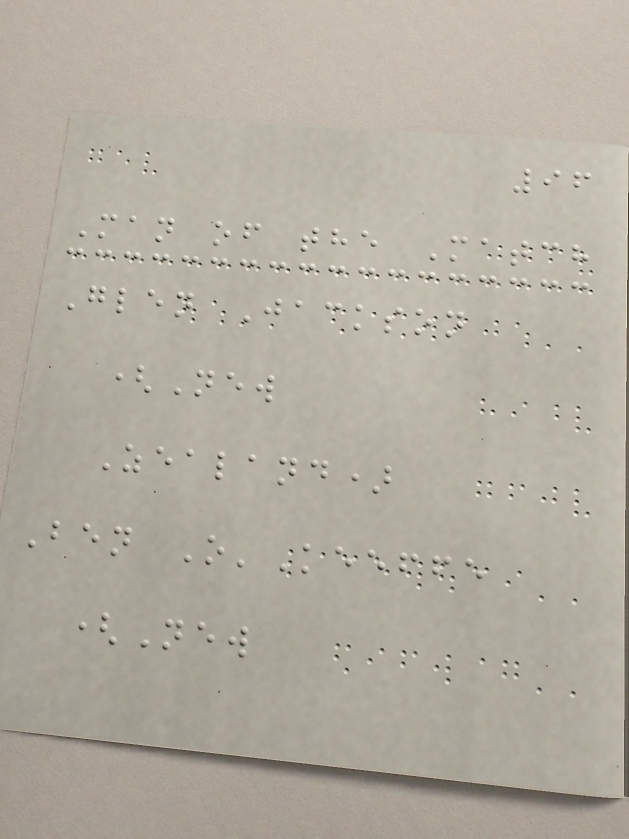96
Man of the Match
Glen Jackson
(New
Zealand)
Ben O'Keeffe
(New
